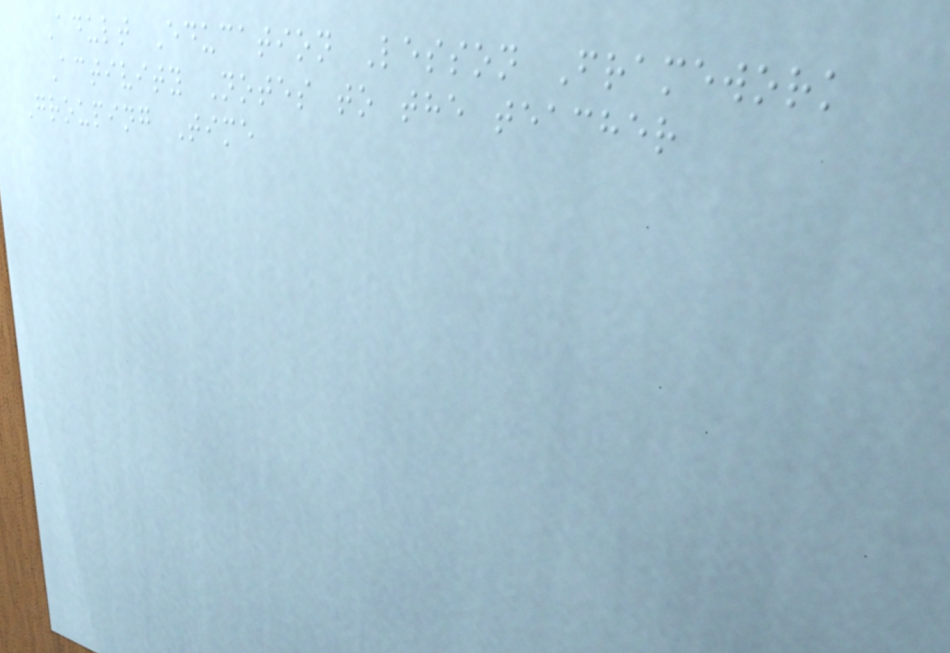Adult Education Lesson Framework
Activity Notes to the teacher
Grouping Time
